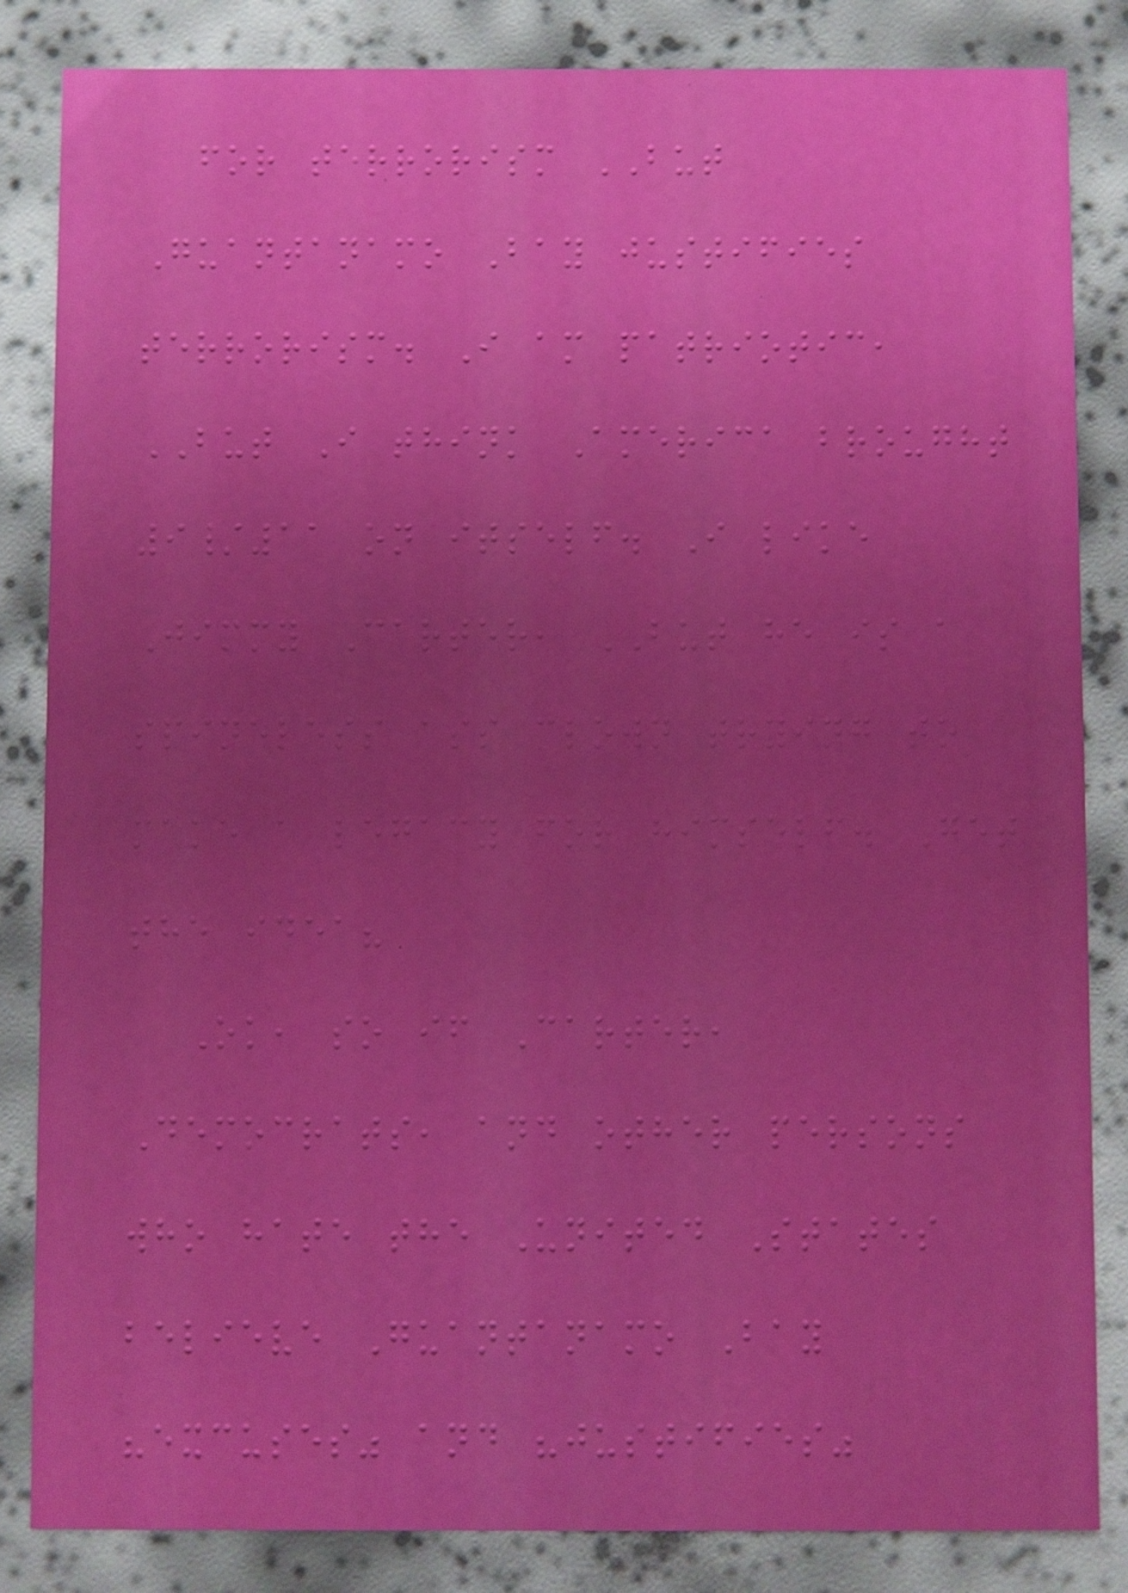for terrorism BUT
Guantanamo Bay justifies
terrorism. I am patriotic,
BUT I think America brought
9/11 on itself. I like
Jimmy Carter, BUT he is a
spineless ass clown trying to
make a legacy for himself. Get
the idea?
Ok, so if Carter,
Democrats, and other persons
who hate the United States
believe Guantanamo Bay
"excuses" and "justifies"
